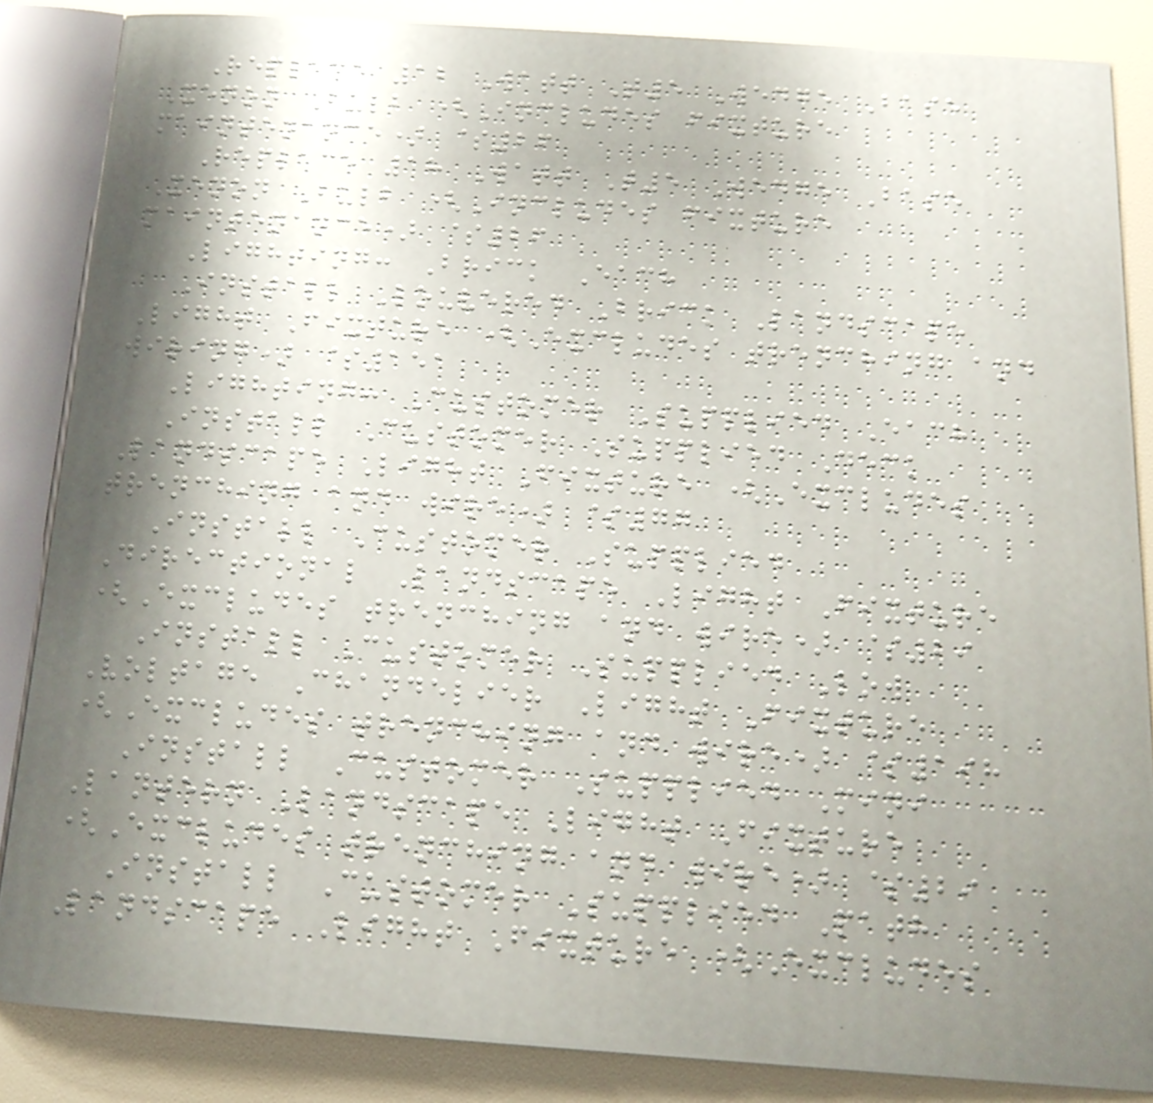Replace 12 Watt T5 Wedge Base
Xenon Bulb (Includes fixture
maintenance) $26
Replace 18 Watt T5 Wedge Base
Xenon Bulb (Includes fixture
maintenance) $26
Lighting: Brick Each
Install Louvered Brick Landscape
Light Fixture (Excludes trenching and
wiring) $151
Lighting: Customer Supplied Each
Install Customer Supplied Deck
Landscape Light Fixture (Excludes
trenching and wire) $77
Install Customer Supplied
Directional Landscape Light Fixture
(Excludes trenching and wire) $29
Install Customer Supplied Low
Voltage Chandelier Light Fixture
(Excludes trenching and wire) $198
Install Customer Supplied Mini
Lantern Landscape Light Fixture
(Excludes trenching and wire) $29
Install Customer Supplied Path
Landscape Light Fixture (Excludes
